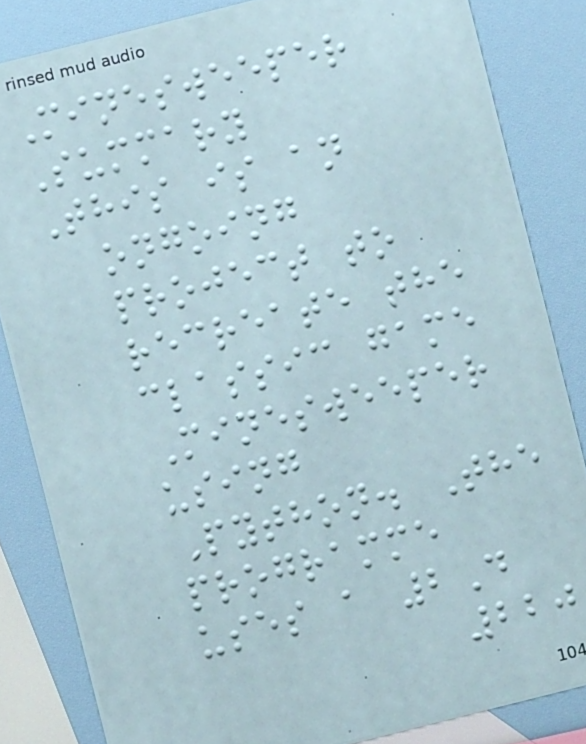Minesweeper
Summary
This is an
ongoing
project to
recreate the
classic game
Minesweeper
using
Python. The
programme
uses a 2D
220
